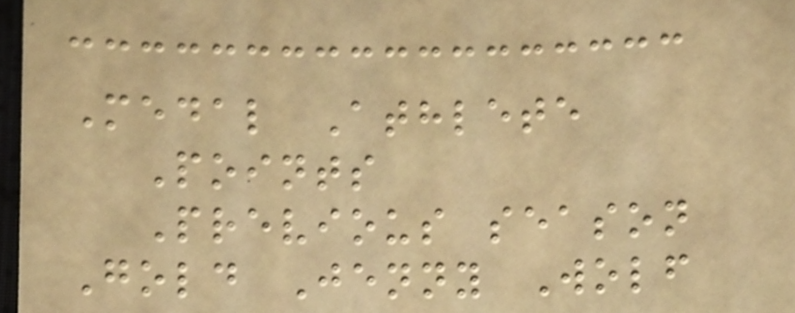Medal Athlete
Points
Previous season
Gold Jenny Wolf
